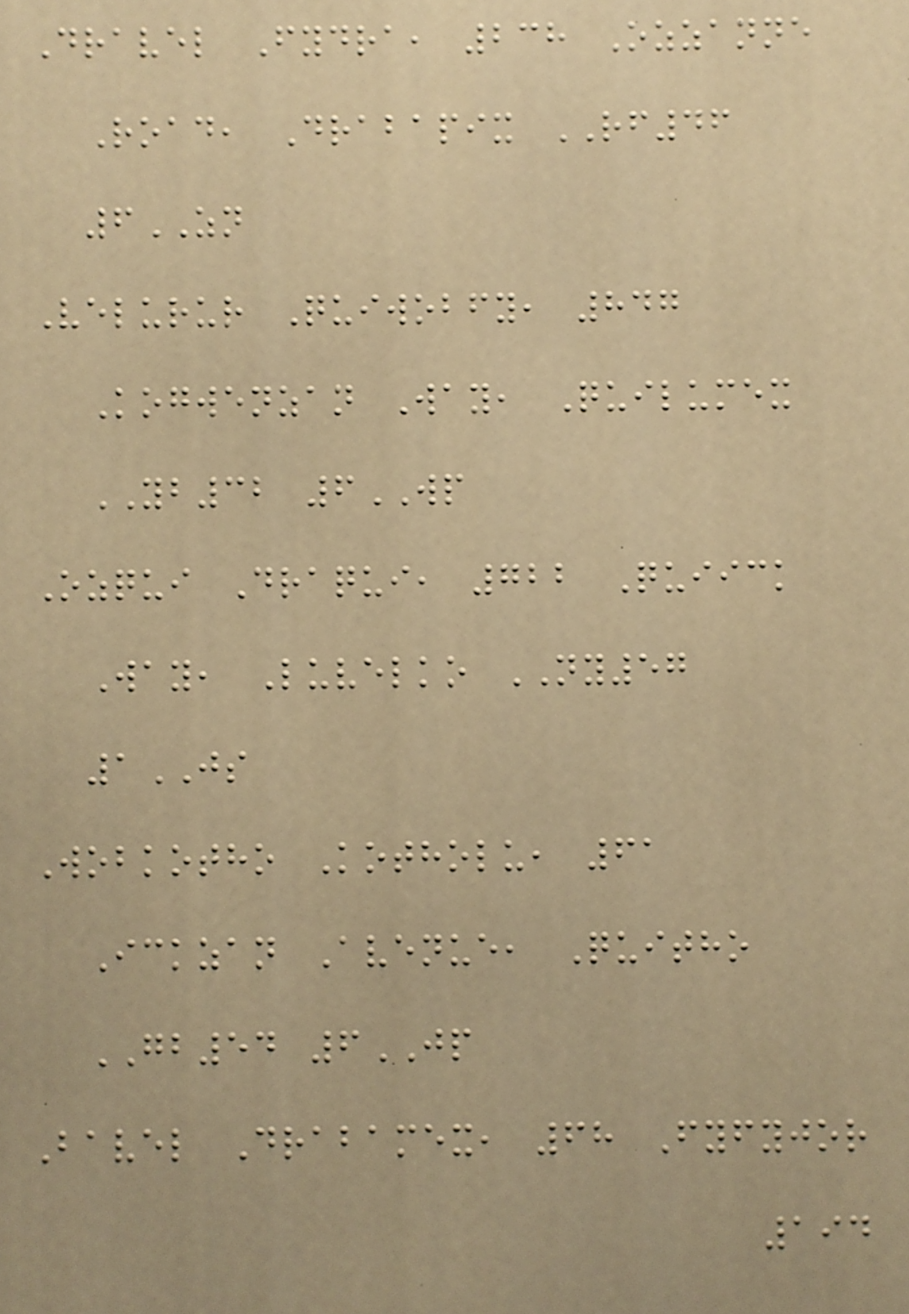Dravel Fydra, 238 Ozzanne
Road, Drabapix RF46
6ZN
Velurur Quiwobfy, 847
Kogwenzan Way, Quilumex
YB32 6WP
Ozqui Draqui, 722 Quiick
Way, Luvelko NY57
1JS
Wobkotho Kotholu, 61
Ickzan Avenue, Quitho
GB54 6JP
Bavel Drabamex, 68 Fyfyjor
194
